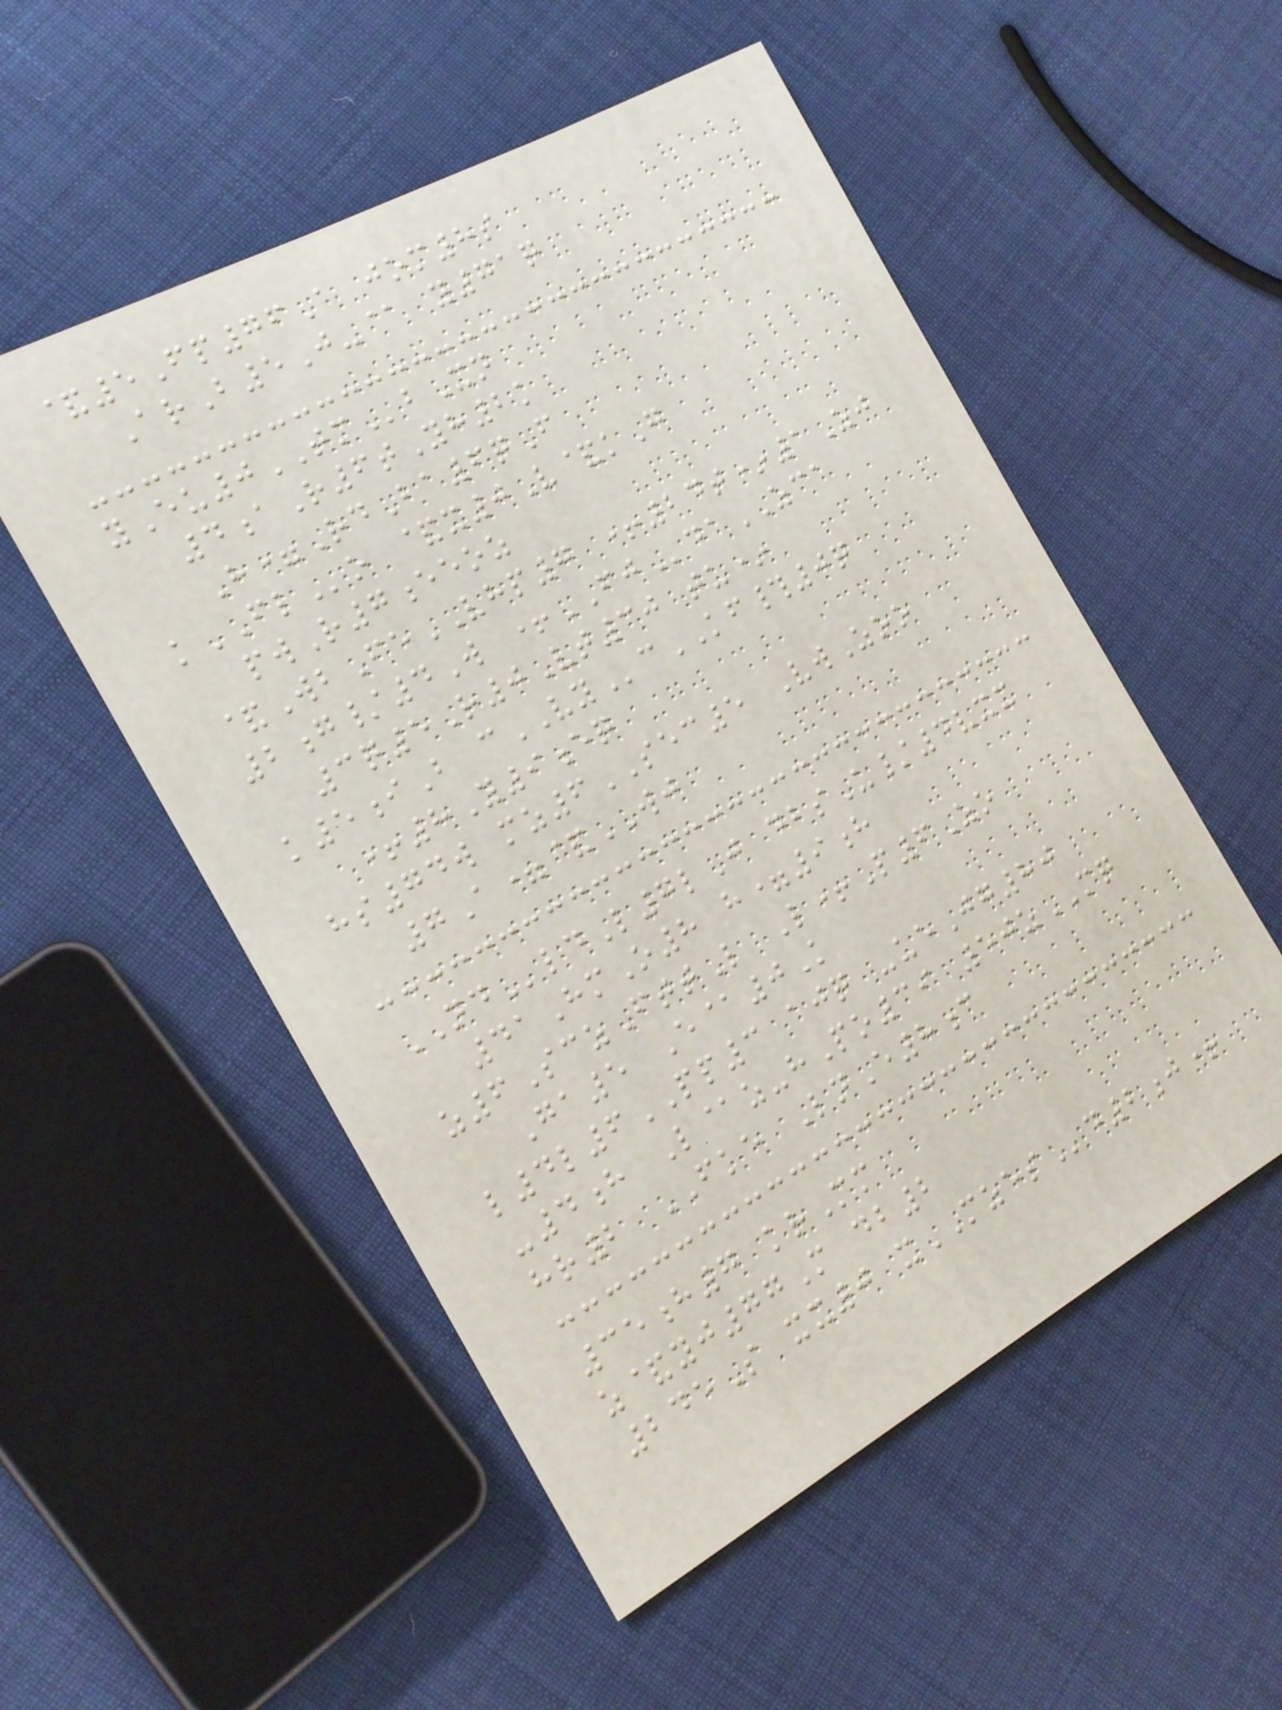&5Fp76A jom8s
ArB5J-@ y71q
yEu0TMbXn
4aR6tYh2k
H=RdBa6qF
kFLo &x0V&kG
pwR7eeoz
&WbFeVHP7 +24t*1Zj
2g/4W +FJdaZCA
3q5R0Vt30 tu*
k5iB cVYcKF#0q
+8Y9eq
hs74w mz6SEC5 VwZoo
7A=&WJ
NDldL7lJ dbsU/4vxx
41HmO8 h=9h
z6SczFttL L+P6Zo
Ga5 E@0K
l4l6PP3 ajq -ueJg80
-4h L@z-hPo39 50zMQ
hr2 FKE LnE8c
35h7 krMm
z&yj77M db2
245S xx0 xMZESd2j+
